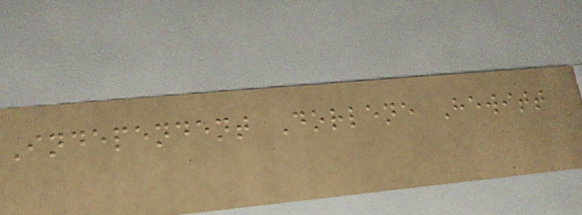Independent Dorlene Hewitt
